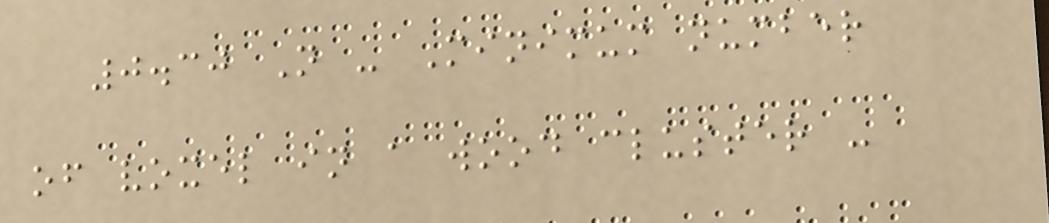0.30 N - Minimum number
of voxel in a wood cluster -
